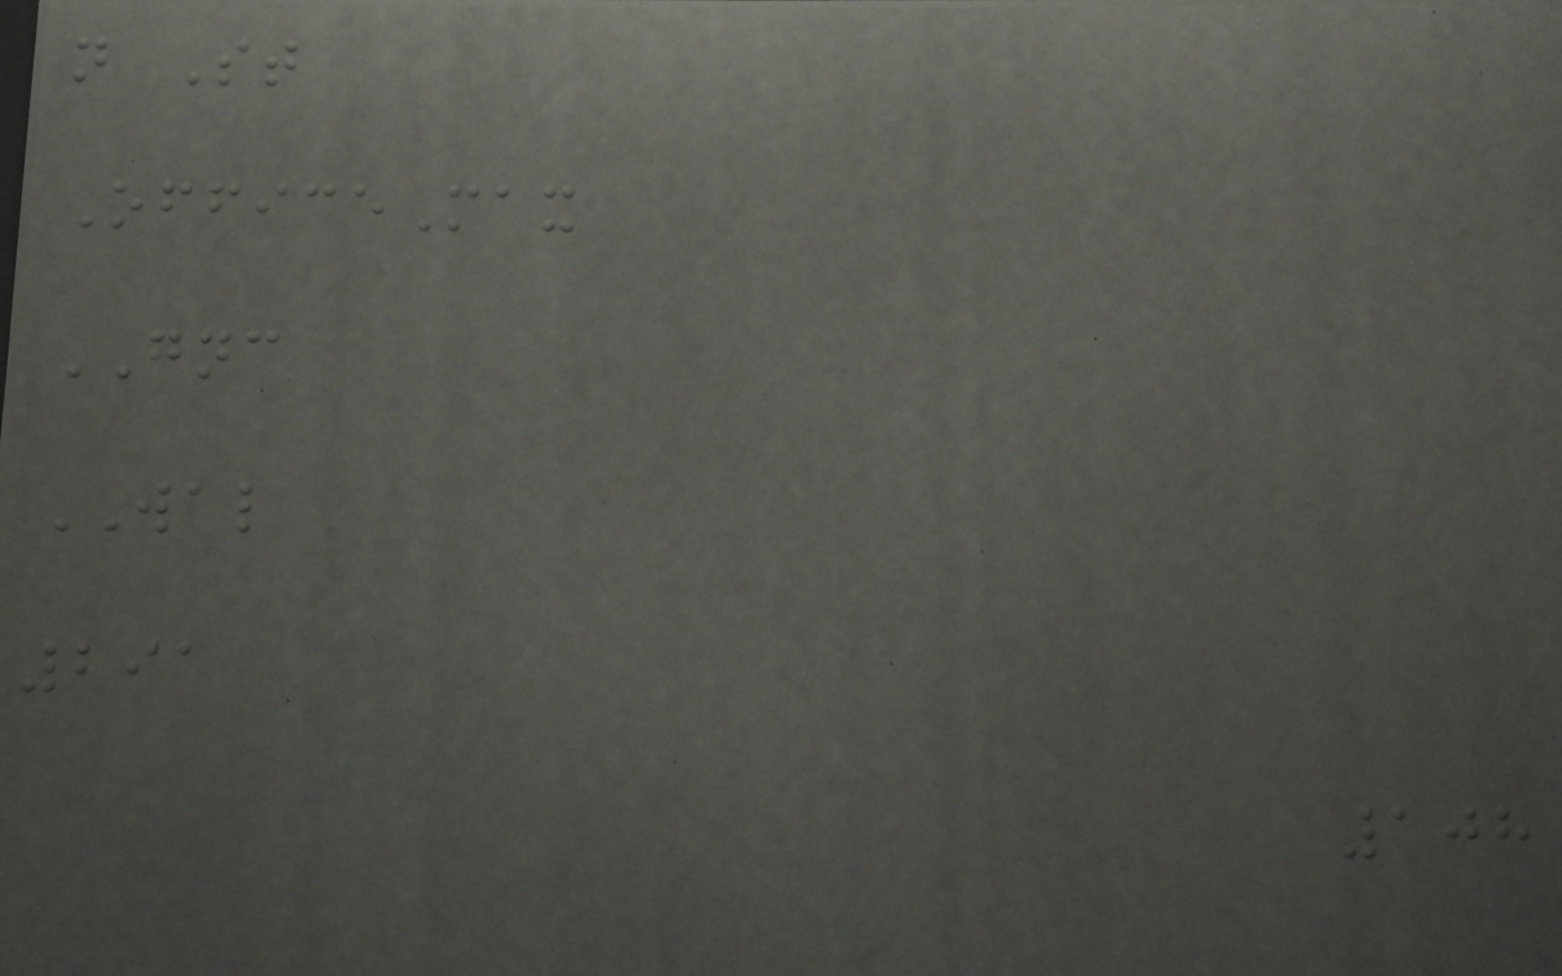n St
OfficeMax
GNC
WAL
291
108
